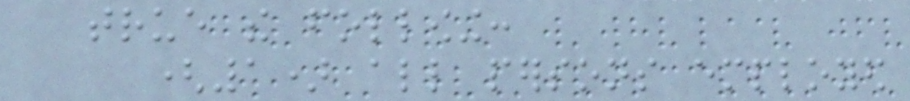true the following:
(1) all persons employed
